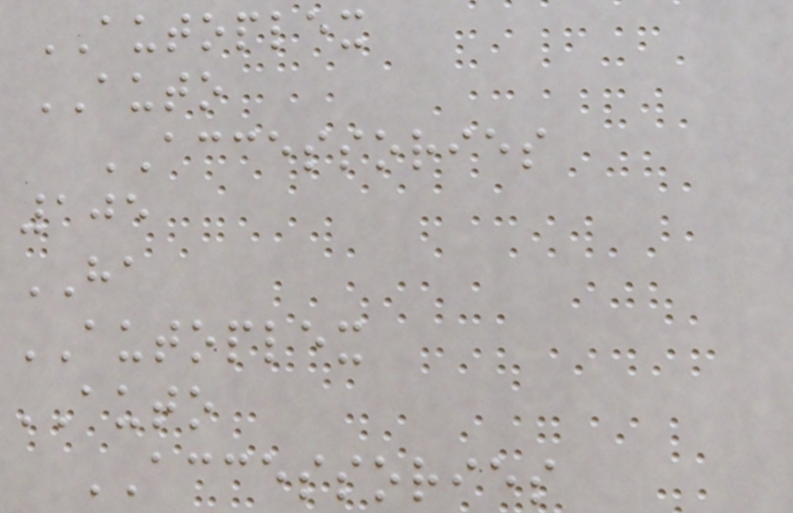AUTOPLEX
AUTO
ACCESSORIES
105
HA
AUTOPLEX
AUTO
ACCESSORIES
